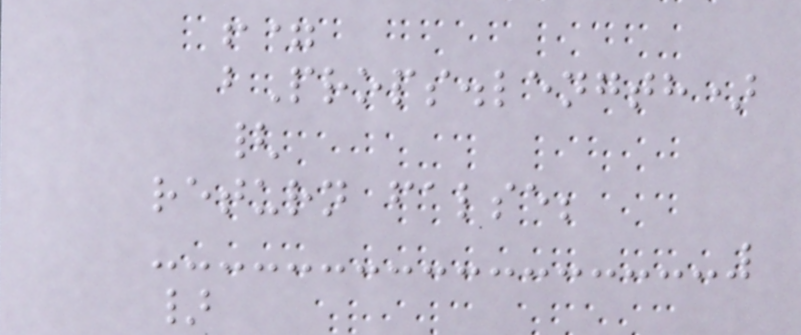!=
bProps.length)
{
return false;
}
